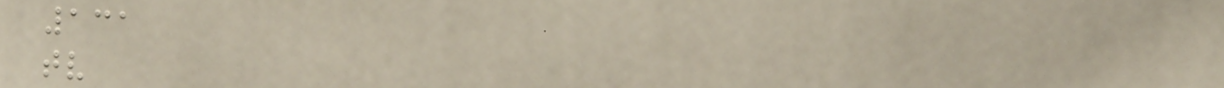131
tv
